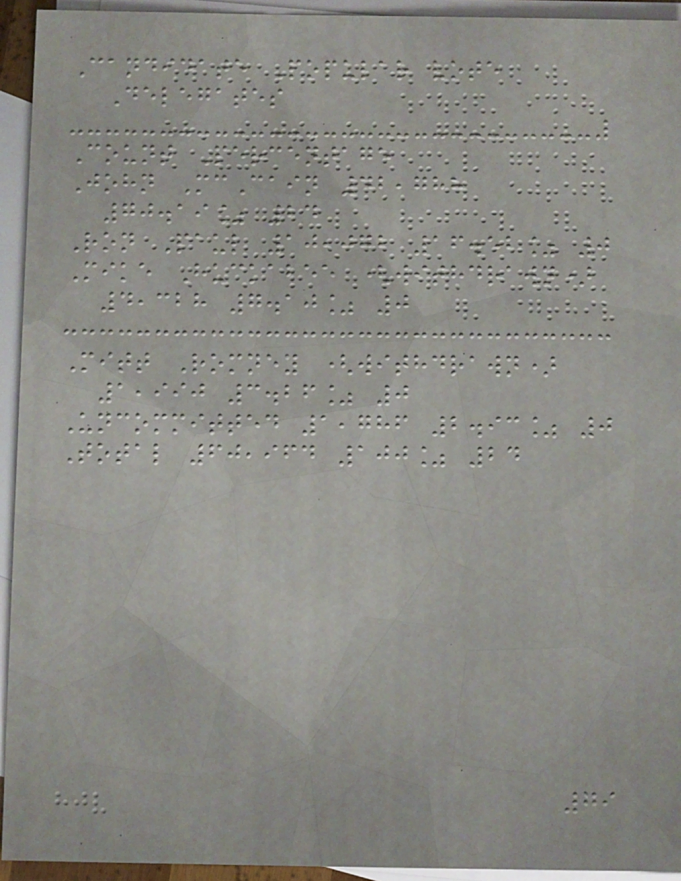Candidate Popular vote
Delegates
Count Percentage
John McCain 42,788
70.19% 24
Ron Paul 10,072 16.52% 0
Mike Huckabee (withdrawn)
4,328 7.10% 0
Mitt Romney (withdrawn)
1,990 3.26% 0
Uncommitted 1,786 2.93% 0
Total 60,964 100% 24
79
